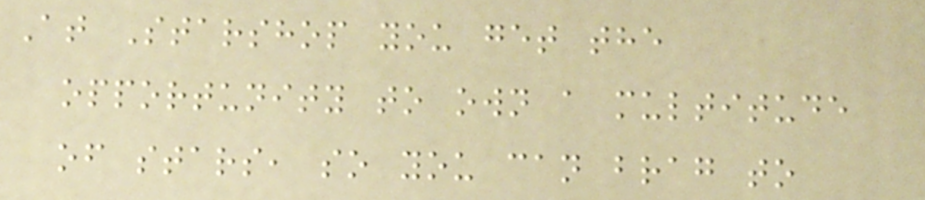At Starshop you get the
opportunity to own a multitude
of stars, so you can brag to
